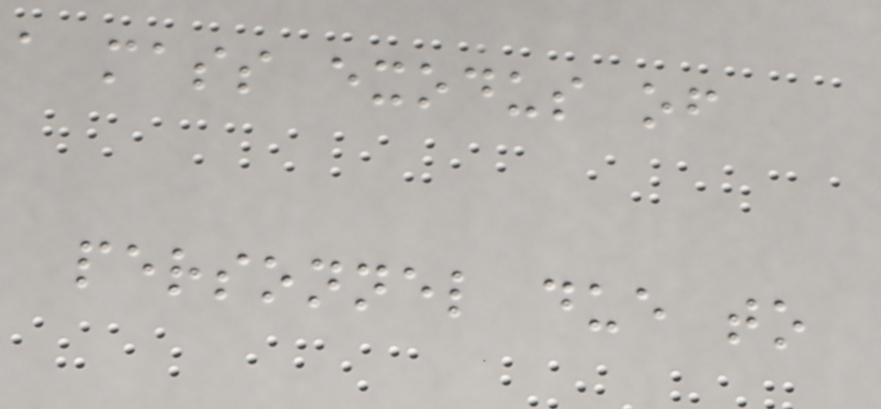a mass exodus of
personnel due to
